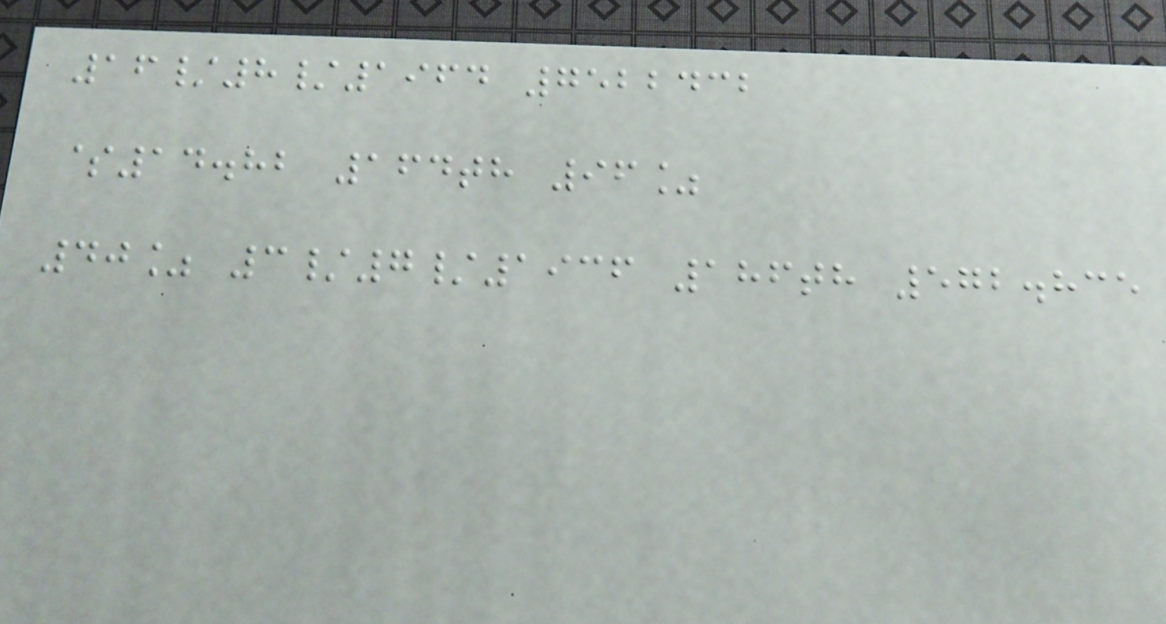16/8/1964 7522432
$14.82 164th 96%
40% 3/7/1936 186th 572.835
